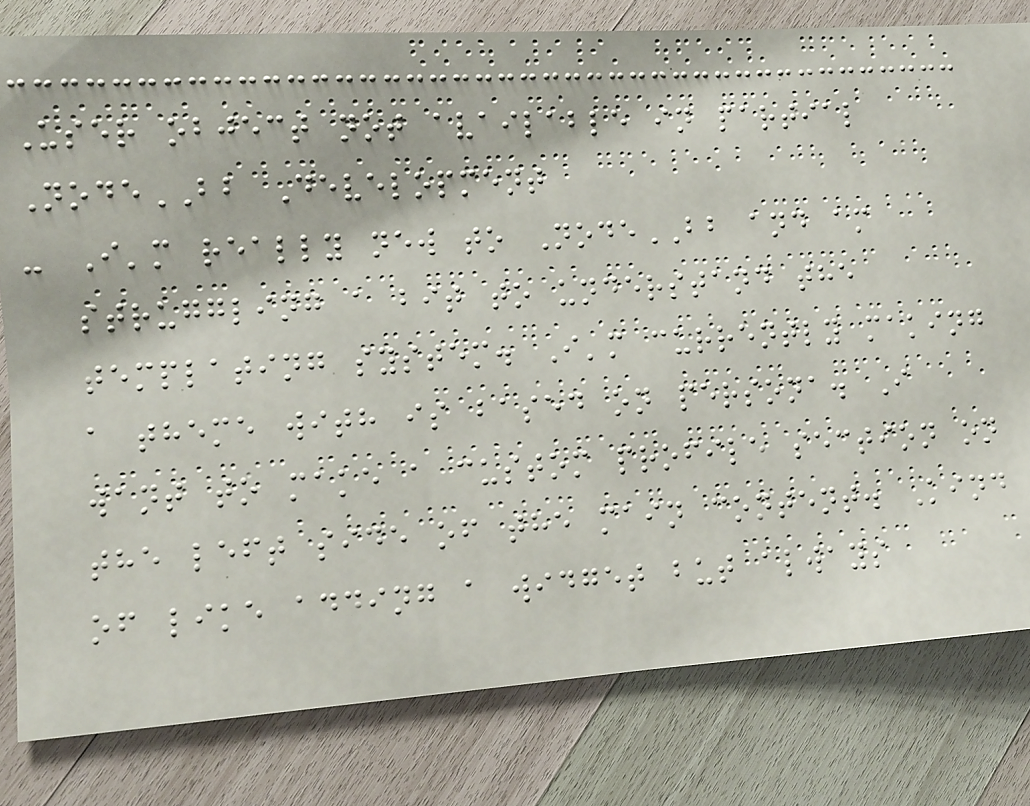User object not available in partial
NodeBB Development
- I'm really new to NodeBB and am
struggling a bit to understand the
templating system. I'm currently making
a theme with is based on persona. I
want to make a custom profile section on
the left side of the main content. Kind
of like adding a widget but always
